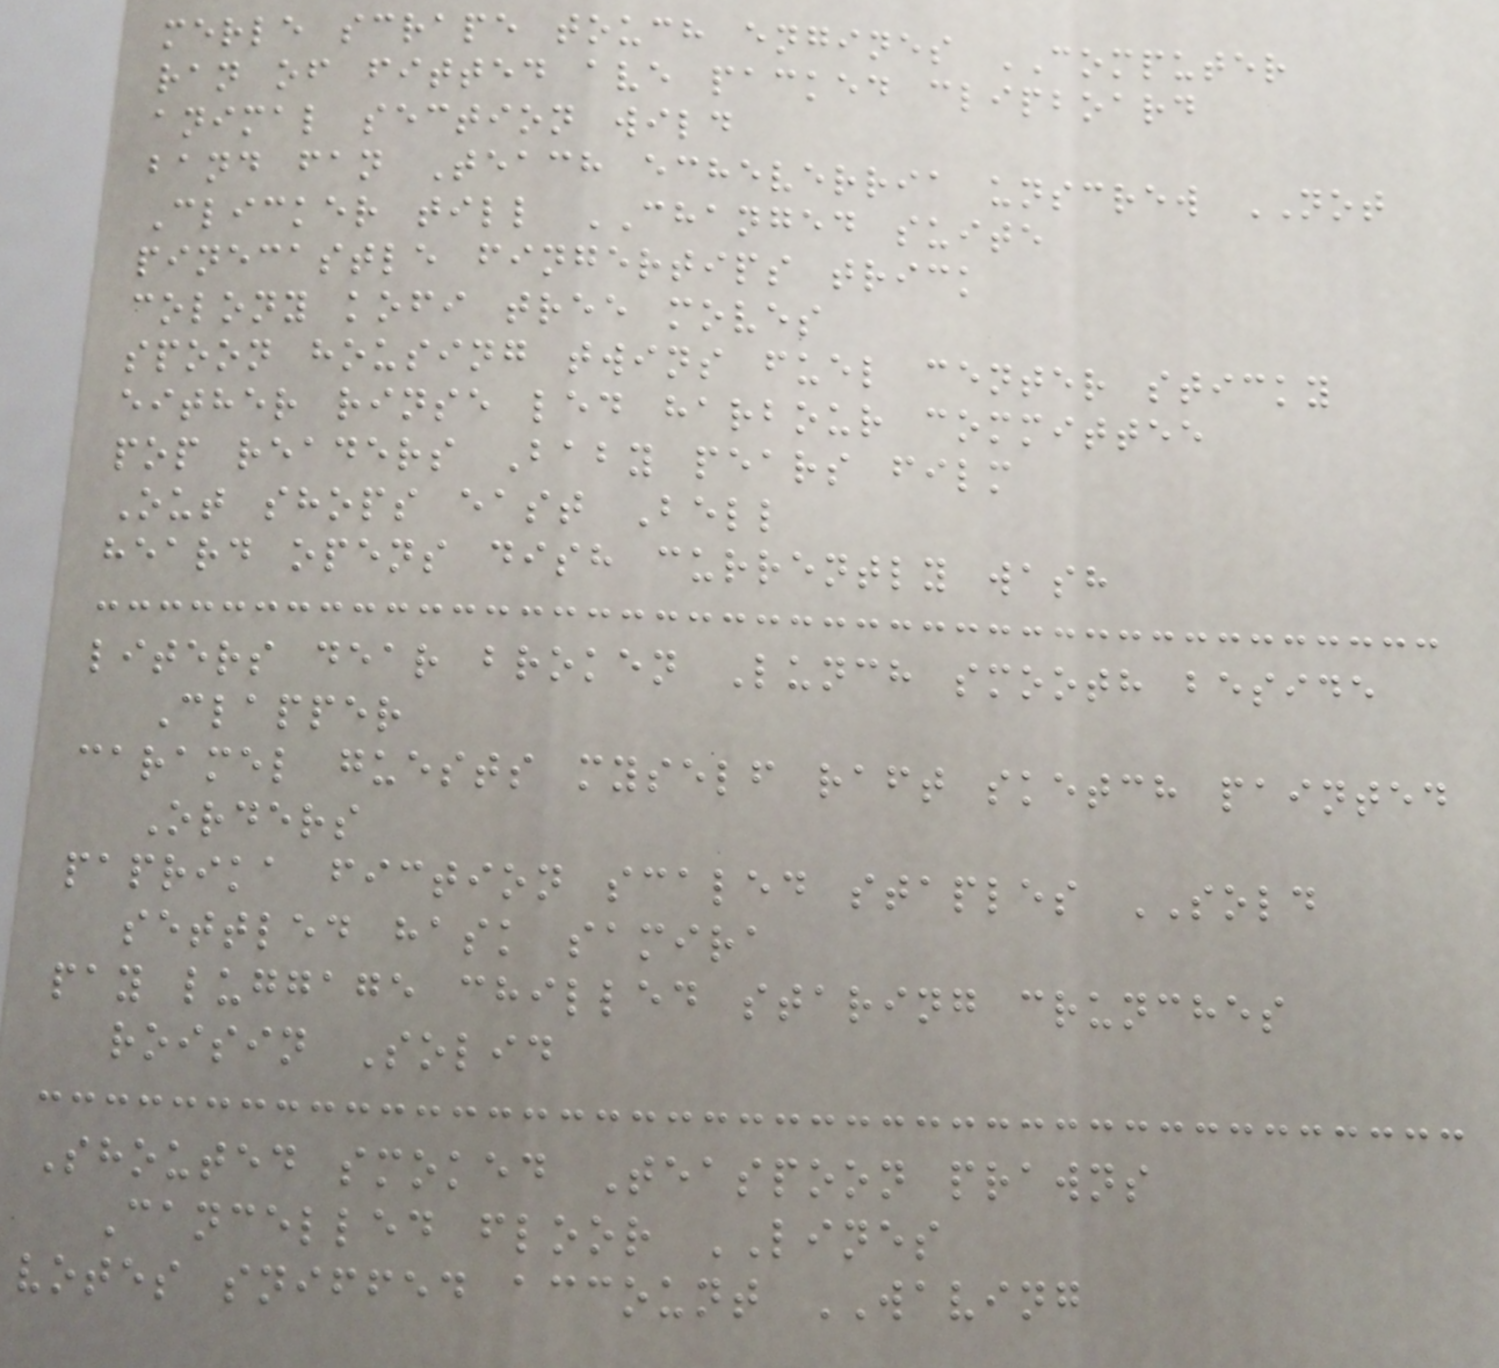merle scrape touch engines COMPUTER
ran of fitted ave packed clipboard
animal section wild
band fan Teach echeverria unscrew NOT
Clicker till CHANGED suite
pinecastle fingertips trick
colony kofi tree moves
spoon housing twins fuel center sticky
either rinse led harbour committee
pop readers Baby pears film
Out shops east Bell
heard opens dish currently wash
liters dear broken Lunch smooth beside
Clapper
caramel guests myself raft sketch painted
Orders
paprika fiction scaled staples SOLD
settled hask samira
pay luggage chilled staring crunches
roisin Solid
Shouted smoked Teaspoon prawns
Cancelled floor LINES
votes sniffed account WAVING
